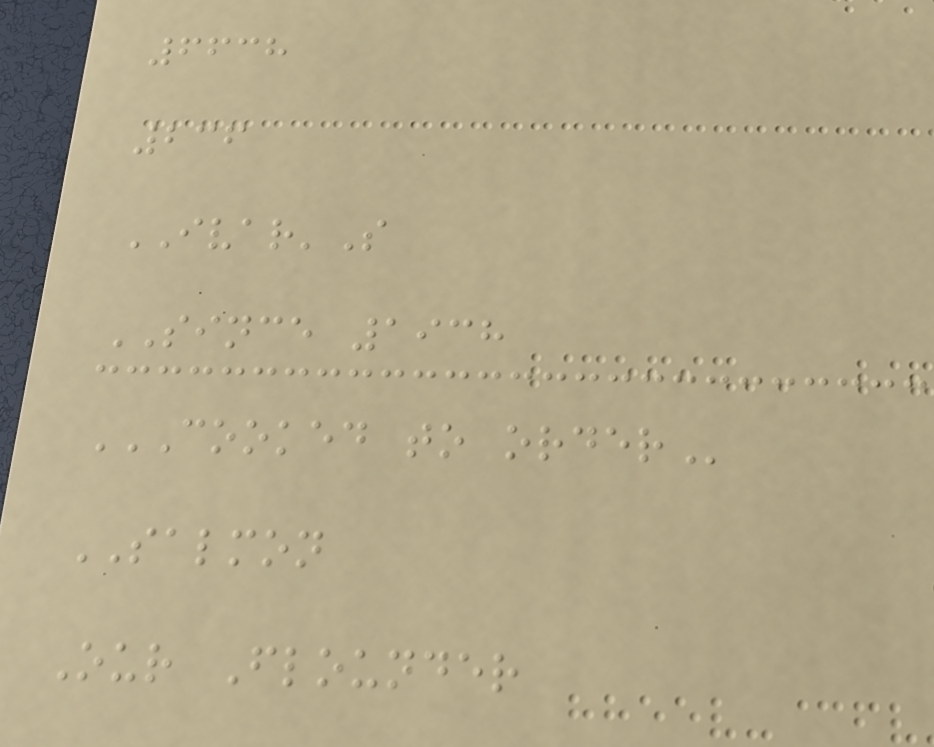6638
236
IVAR'S
SINCE 1938
COOKED TO ORDER
SALMON
Our Flounder
